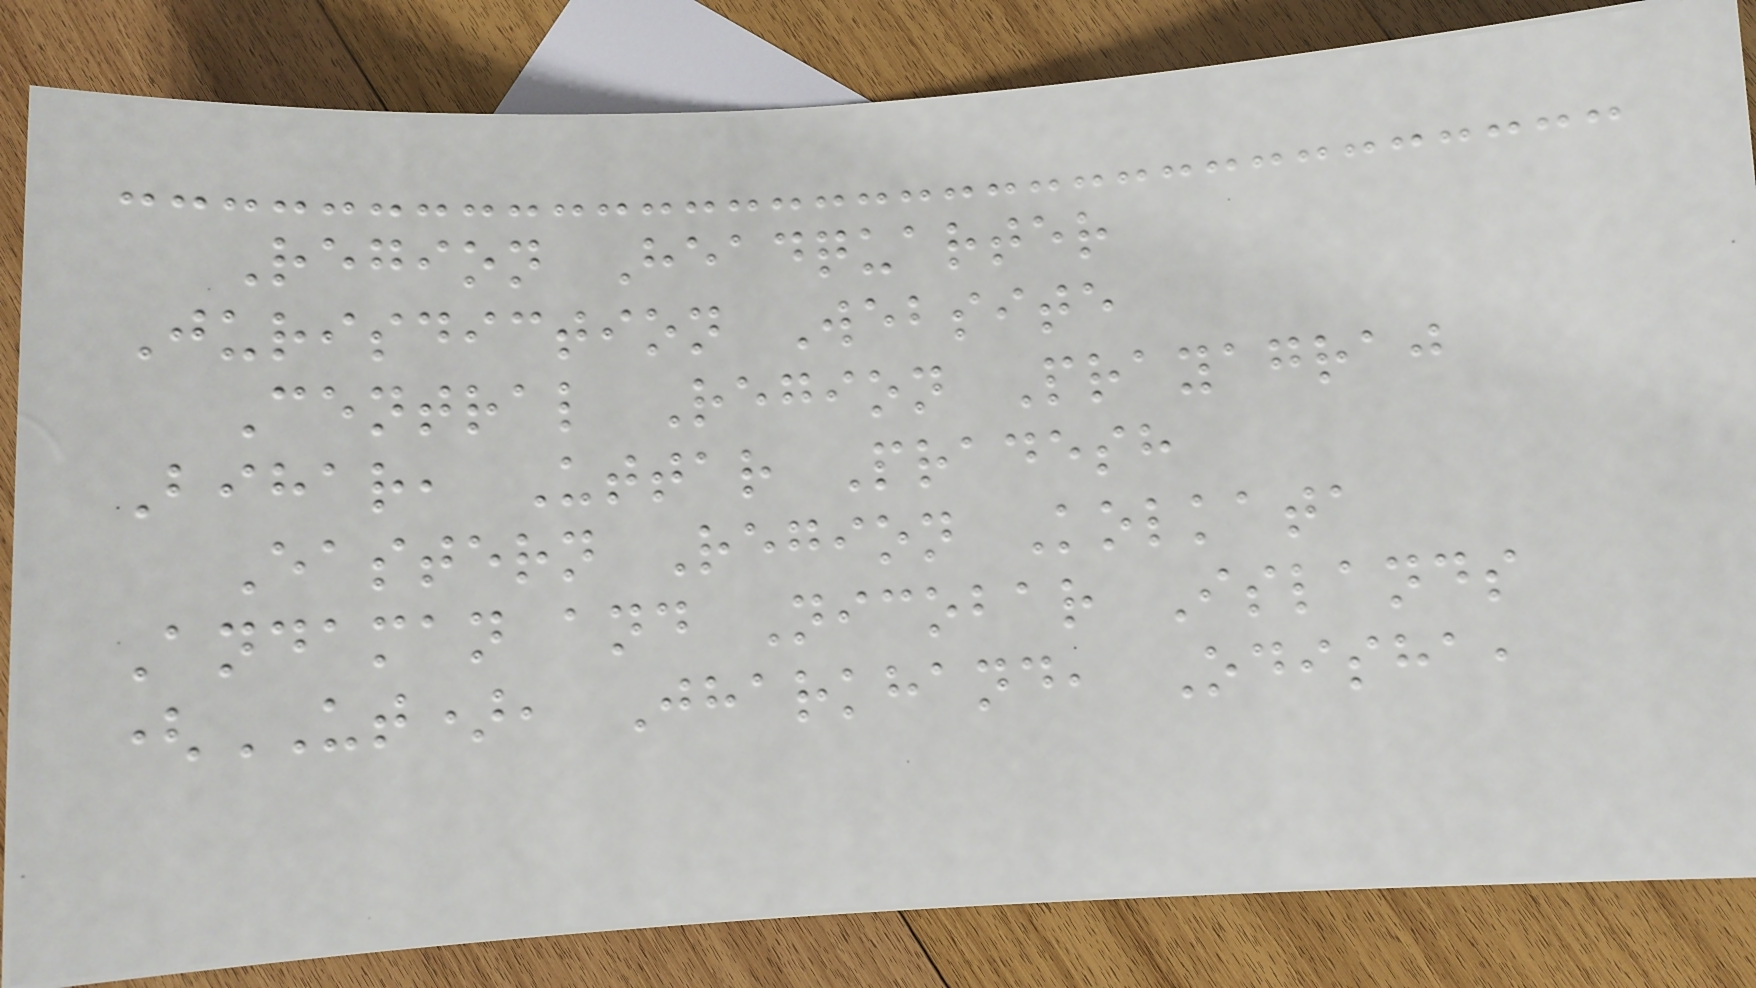Region Headquarter
Jurisdiction Website
Central Region Prayagraj
Bihar, Uttar Pradesh
Eastern Region Kolkata
Andaman and Nicobar Islands
(UT), Jharkhand, Odisha,
